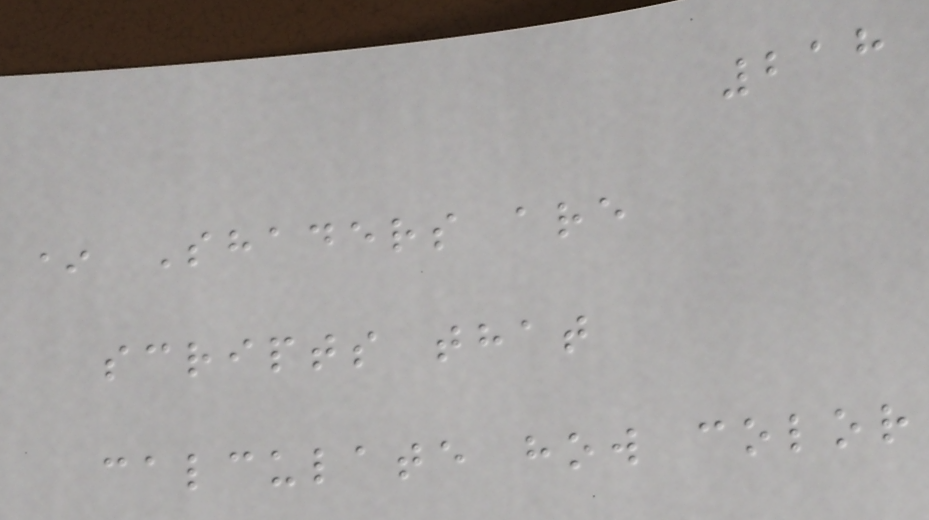218
* Shaders are
scripts that
calculate how color
